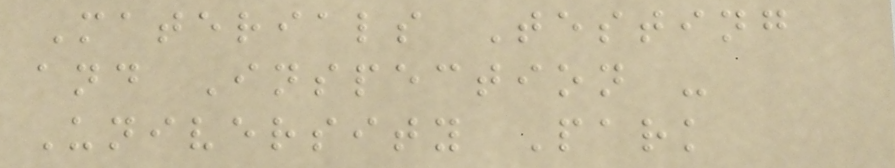Materials Testing
and Inspection -
University Park
